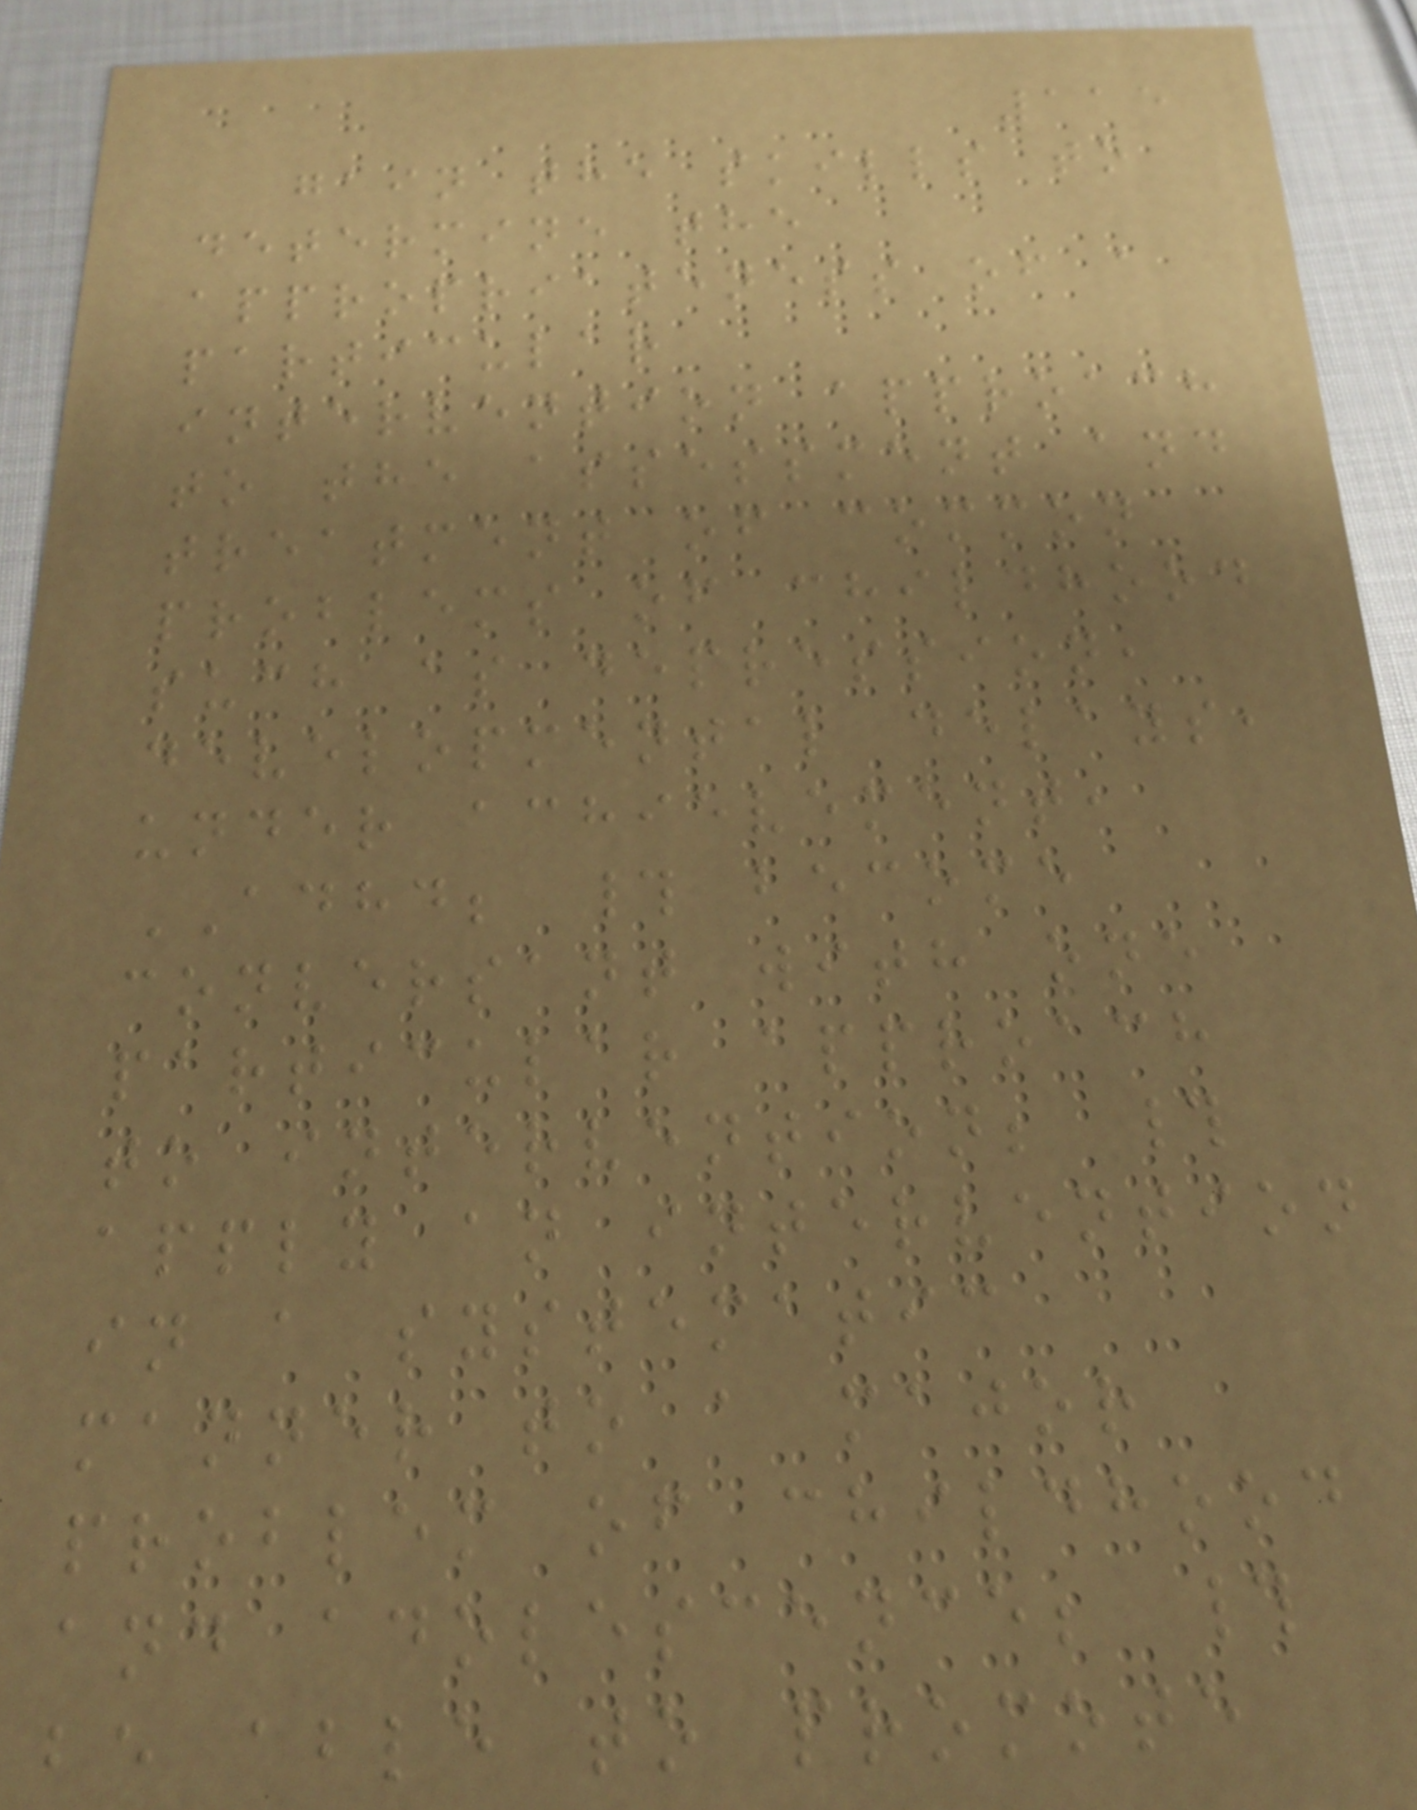115
gain the skills to
determine the
appropriateness of a
particular
intervention approach
to the assessment and
treatment of common
problems of childhood
such as depression,
developmental delays,
under achievement,
ADHD; # become
conversant with one
particular approach
to intervention; #
apply an intervention
in a systematic
manner to a major
problem of childhood
and adolescence; #
be able to promote
